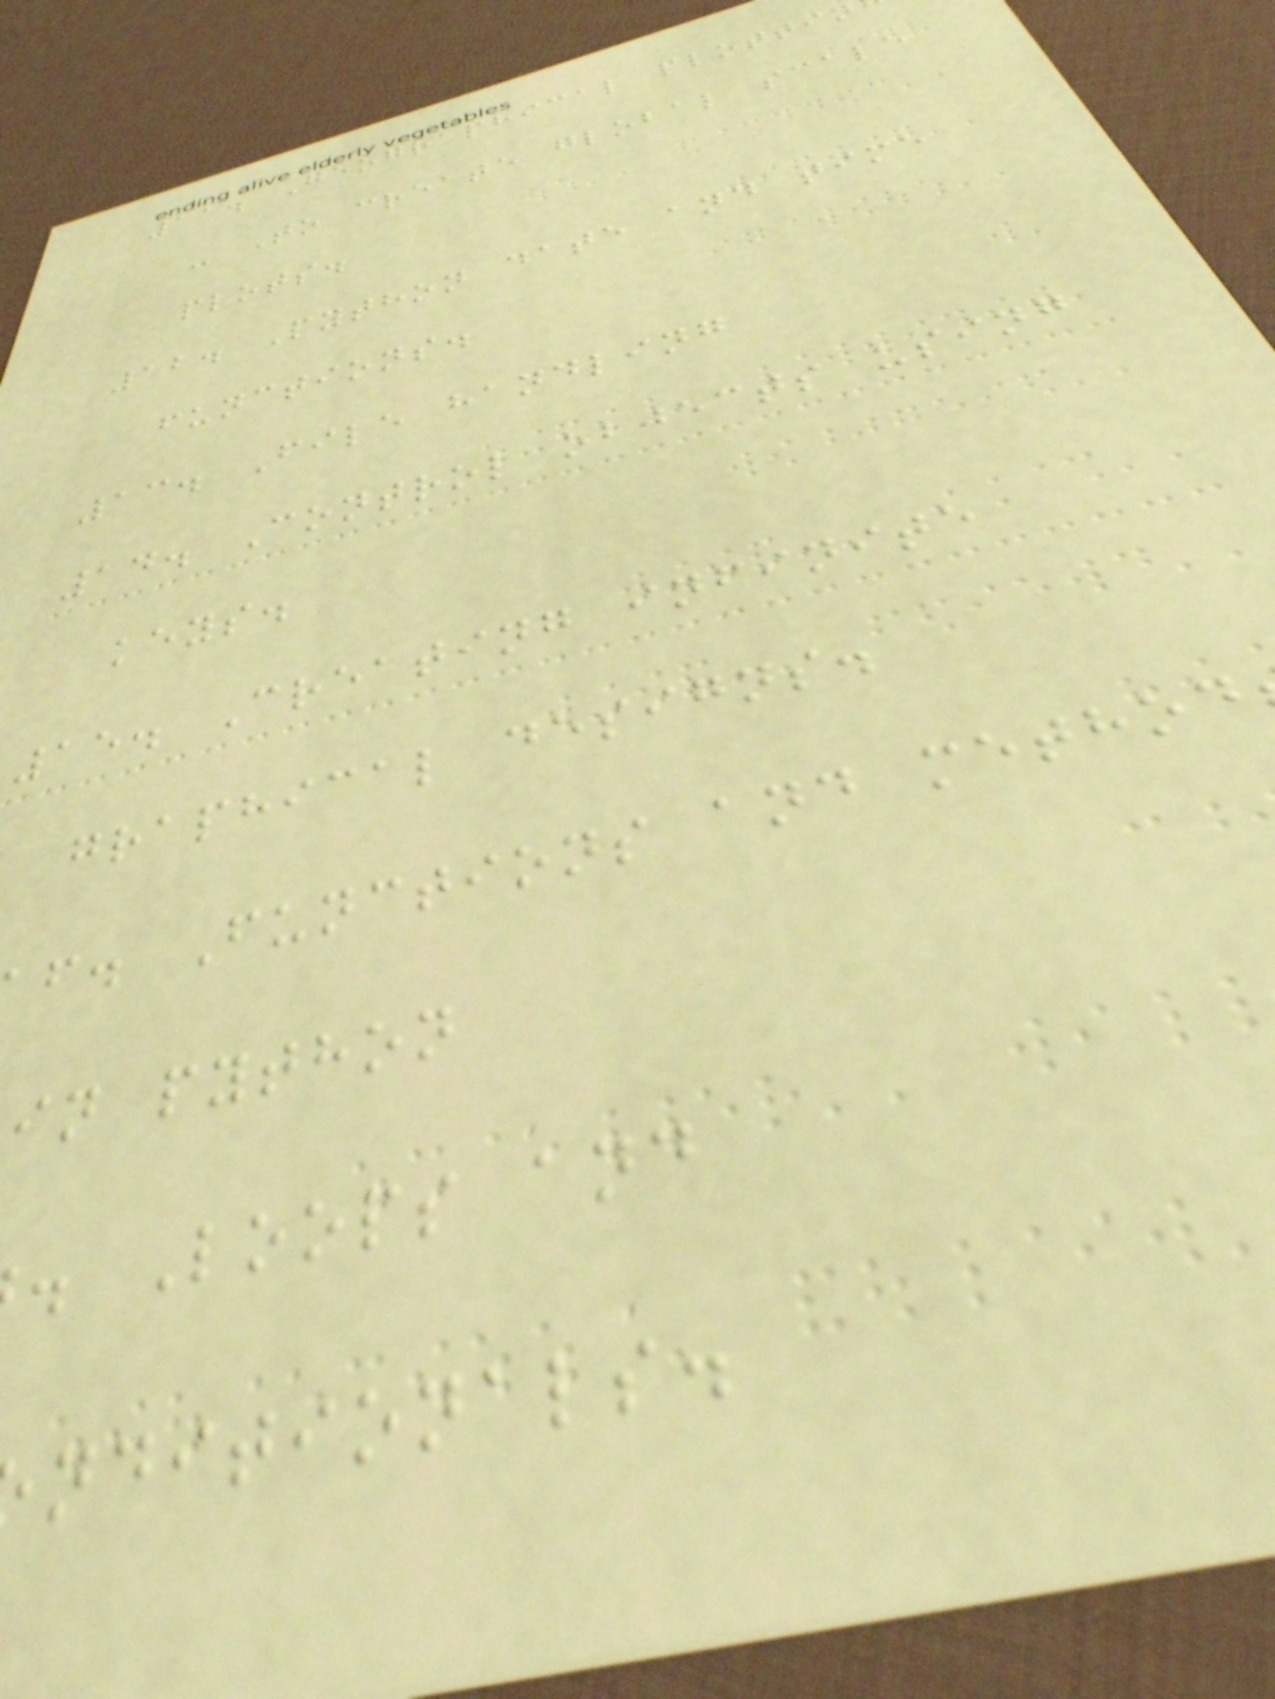11. Geographical plottin
- To create global scale
plots.
12. Python date and time
functions.
13. File handling
14. Control objects using
keys.
15. Creating infinite
graphical designs.
f. Functions and method
in python
. Loops and
nditionals.
